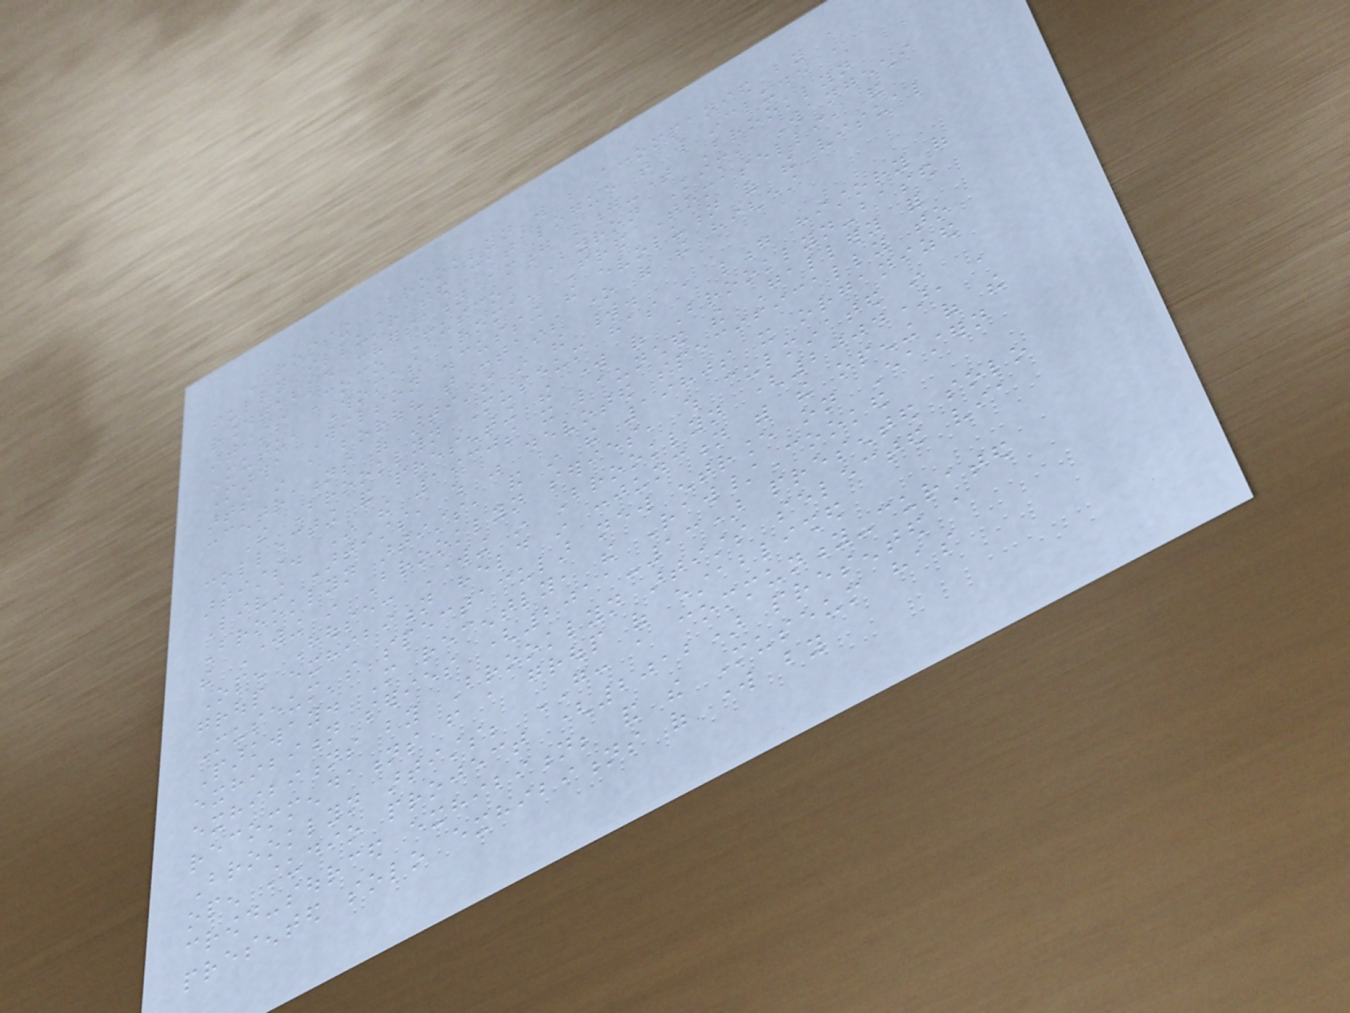Crossing Brooklyn will be accompanied by a
fully illustrated catalogue that will include a
roundtable conversation among long-time Brooklyn
artists Coco Fusco, Byron Kim, Wangechi
Mutu, Thomas Roma, Fred Tomaselli, and
Martha Wilson discussing the evolution of the visual
arts in a borough that contains one of the highest
concentrations of artists in the world.
The Brooklyn Museum has a long history of
collecting and presenting the work of Brooklyn-based
artists. In the 1930s it launched the Gallery for
Living Artists, which was devoted specifically to
Brooklyn artists, and in the 1980s it organized
the Working in Brooklyn series, which culminated in
Open House: Working in Brooklyn (2004), a
group exhibition held in conjunction with the opening of the
Museum's spectacular new entrance on Eastern
Parkway. More recently, the Raw/Cooked
exhibition series (2011-13) presented solo
exhibitions by Brooklyn artists selected via
recommendations from a group of established
Brooklyn artists; GO: a community-curated
open studio project (2012) presented a
crowd-sourced exhibition; and the Museum has
presented solo exhibitions of work by
